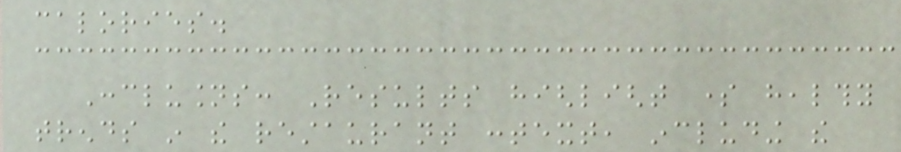calories.
Conclusions: Results highlight some healthy
trends in the restaurant context, including the
